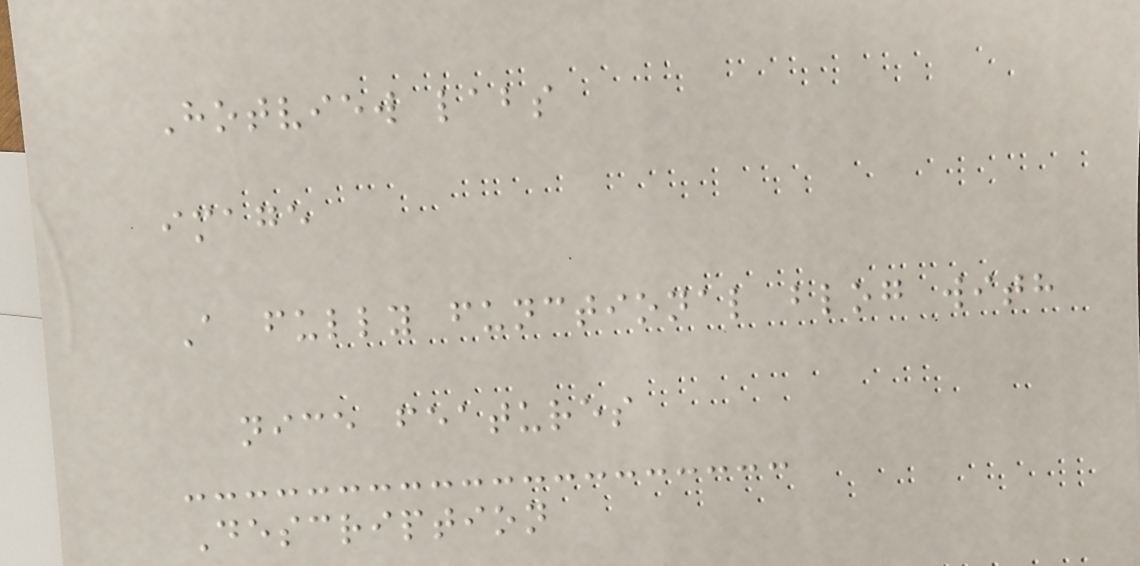Hotview labs
image
A fully functional blog with
nice features
Description
